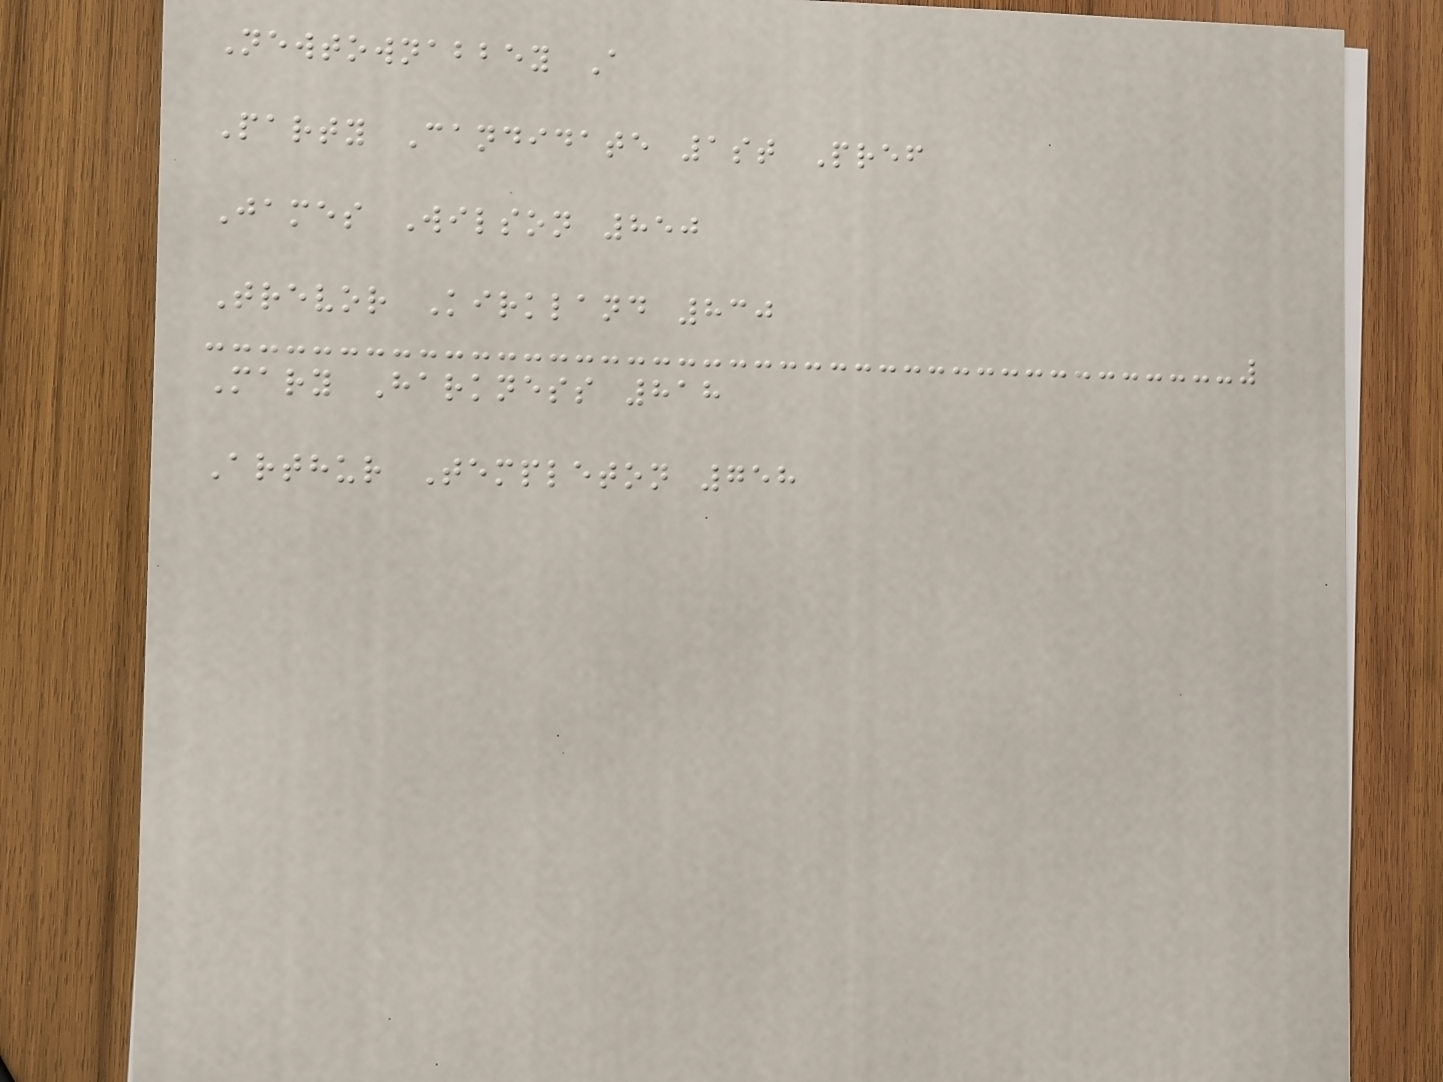Newtownabbey A
Party Candidate 1st Pref
James Wilson 850
Trevor Kirkland 830
Mary Harkness 818
Arthur Templeton 758
